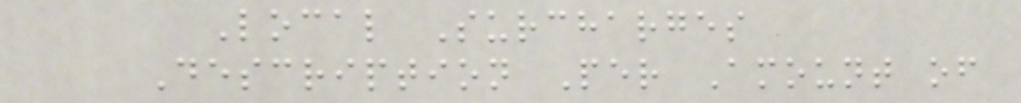Local Surcharges
Description Per Amount of
